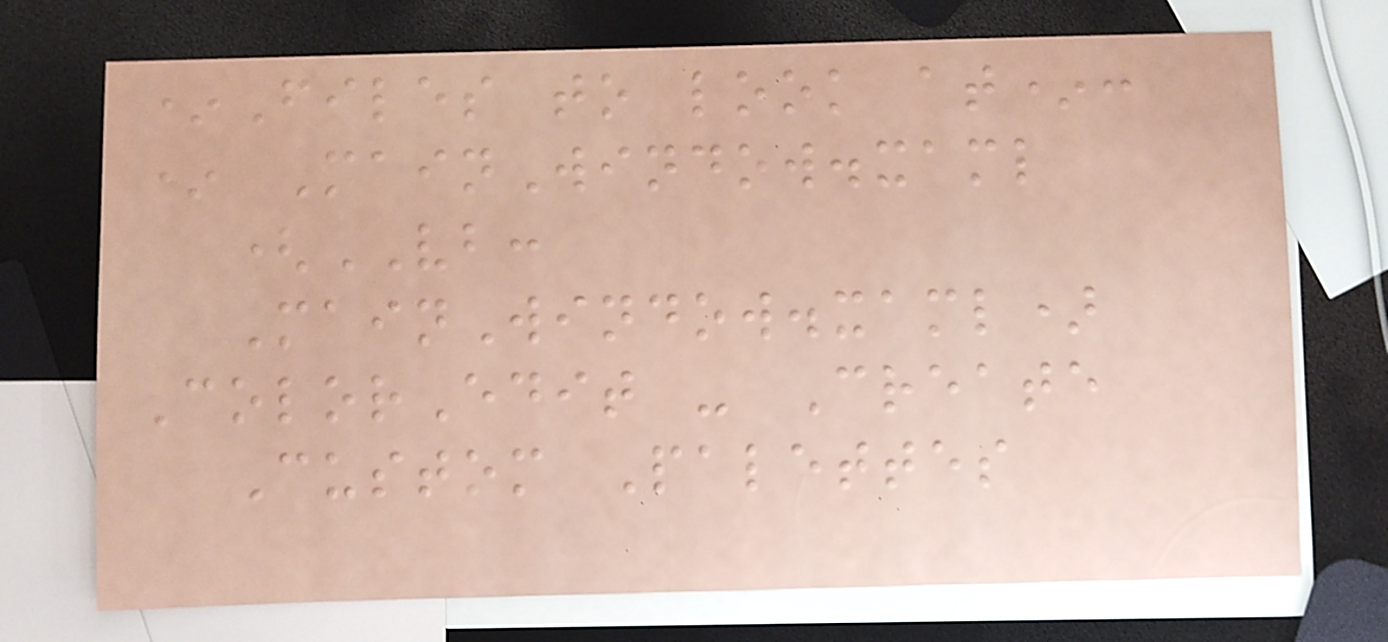*Files to look at*:
* MainWindow.xaml
(VB:
MainWindow.xaml)
ColorEdit - Create
Custom Palettes
